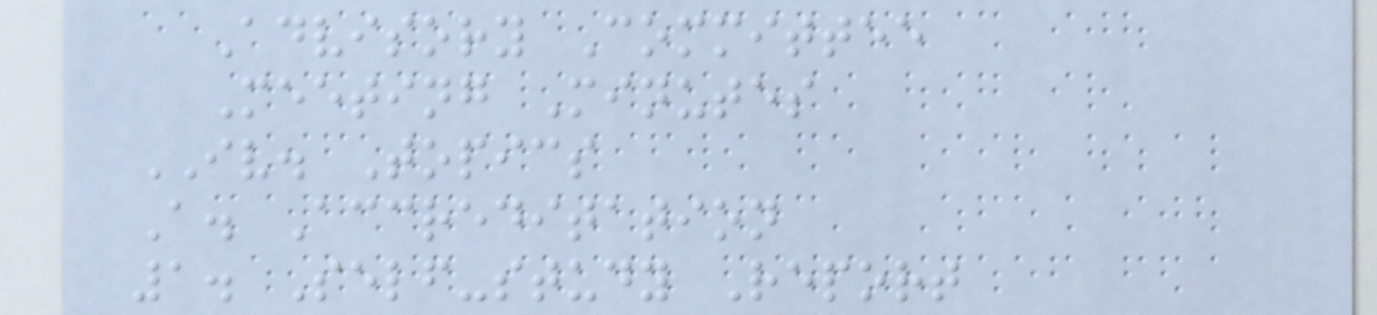Advisory Committee
Meeting Minutes
IV. Topics
A. Accreditation
1. Self-study Report
